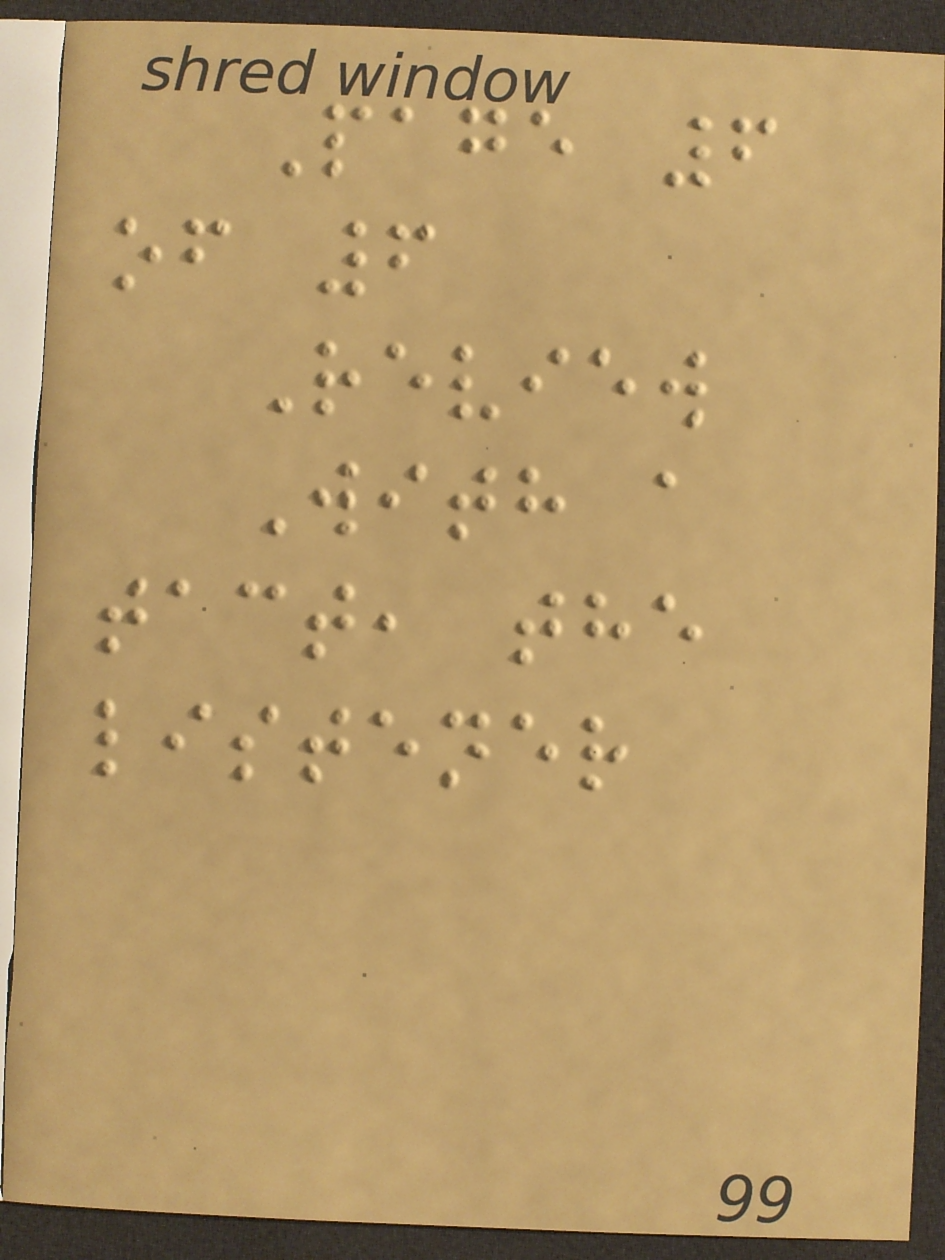Page 6
of 6
Review
With a
tact, the
listener
